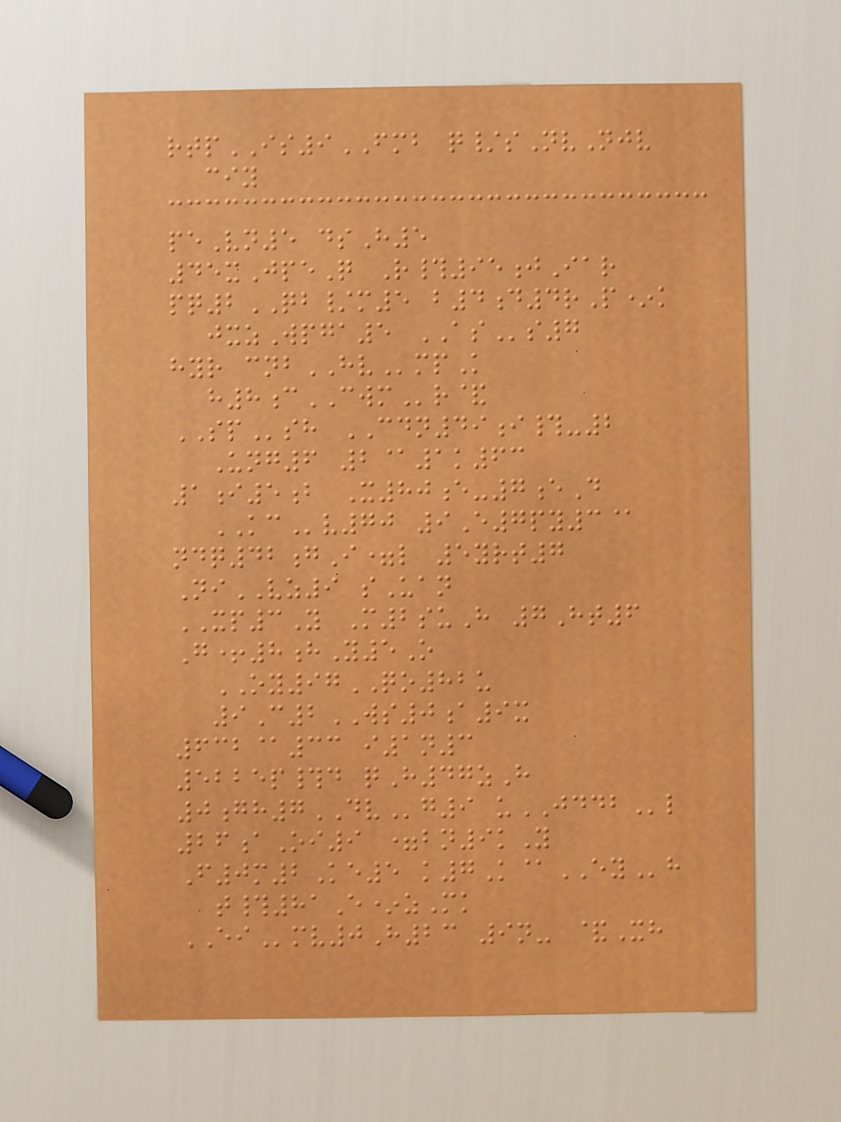rtpIS9FMB q/sNvNjv
ciy
peVn5 dsH5
45xJpeQ R#95jIar
pq2QB/m5 b4d4rP*k
jxzWpga5 ASs7
hyr cnbHVmpK
h8cCWMr&
SPsh CDN49i#-2
Ung6 2@1k63
1i5b X80e-7eD
KCv70 9E7py3@
ndq42gI=l 5yrt7
NiVZ9 sUan
XP3Y M2suH 7Ht6
G+8hY5O
OY97QO82u
9C2WS0a9x
632@33 i1n3
5225p#d qH47zH
0gh7DVg9 uJDDBl
26aOi9 =bn9kY
F0m2Ke5 k7K@EYh
t#81E*zMk
EImv0H23 9n- &Xh
